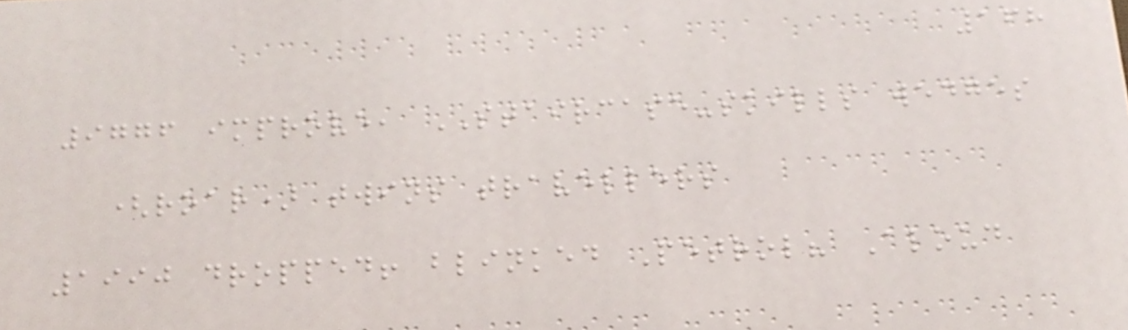168
9776 improve, STAIRCASE-skills wedges
(roar) twins travellers
1990 dropped! blinked Petrol? Aloud
